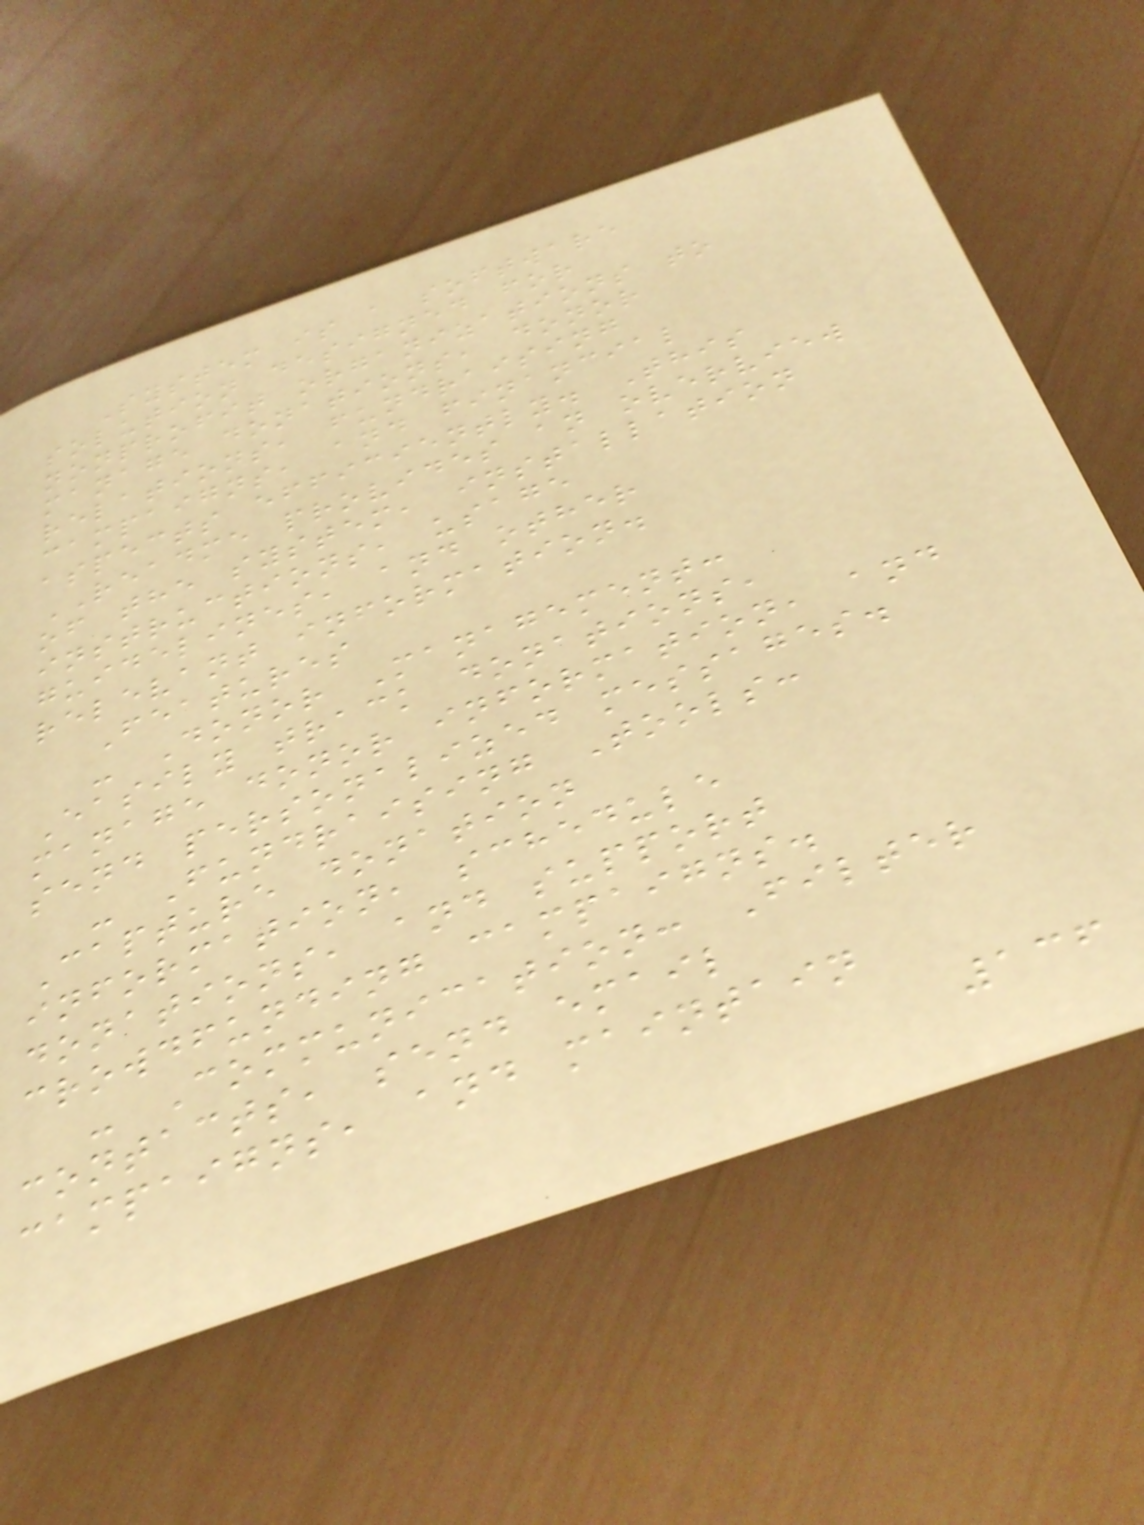System is a software
solution designed for
nonprofit organizations to
manage donations, donor
relations, fundraising
campaigns, and financial
aspects efficiently. This
README provides an overview
of the system, installation
instructions, usage
guidelines, and other
relevant information.
Features
- Donor Management:
Easily track donations,
manage donor information, and
send personalized messages.
- Fundraising Tools:
Capture donation
information, schedule
donations, and support
crowdfunding campaigns.
- Communication: Filter
contacts, send email
campaigns, and maintain
136
